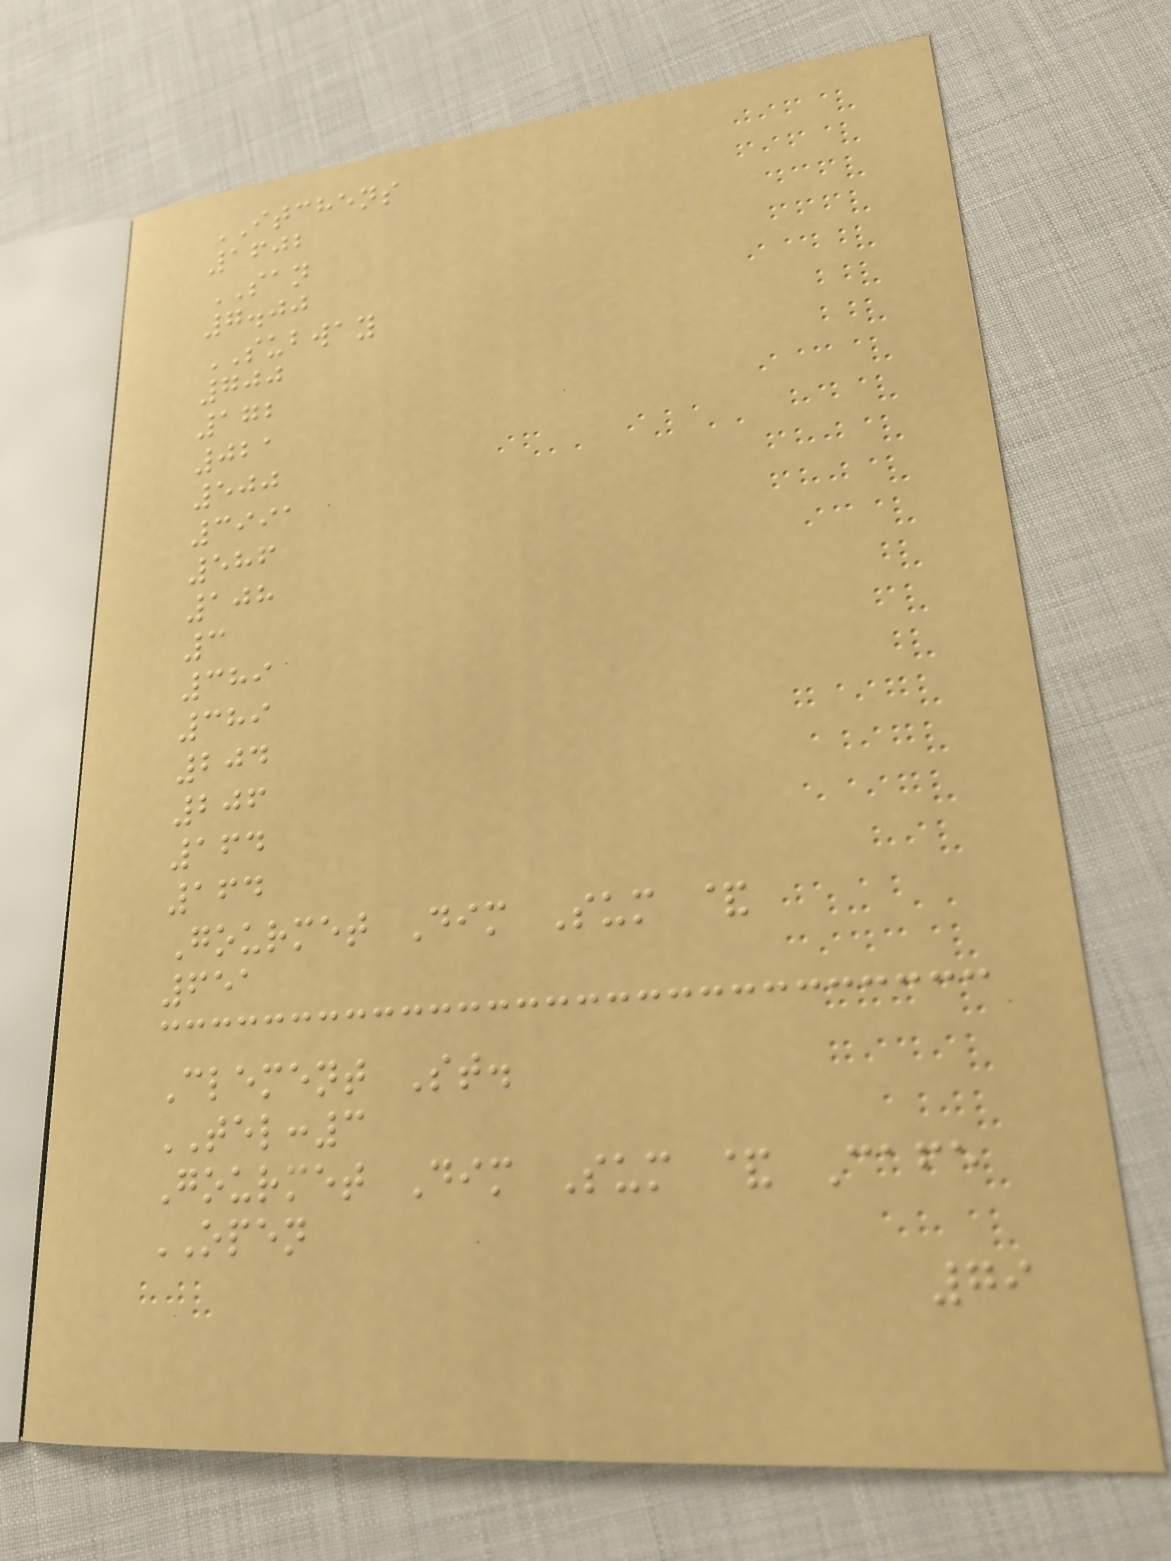ITCHENS
1602
SAN
7.00
SUBWAY
700
172
021
500
3991
586
108
3
389
389
204
206
164
164
Gourmet Dim Sum &
651
Clement St.
TEL:3
Gourmet Dim Sum & Cafe
OPEN
79
